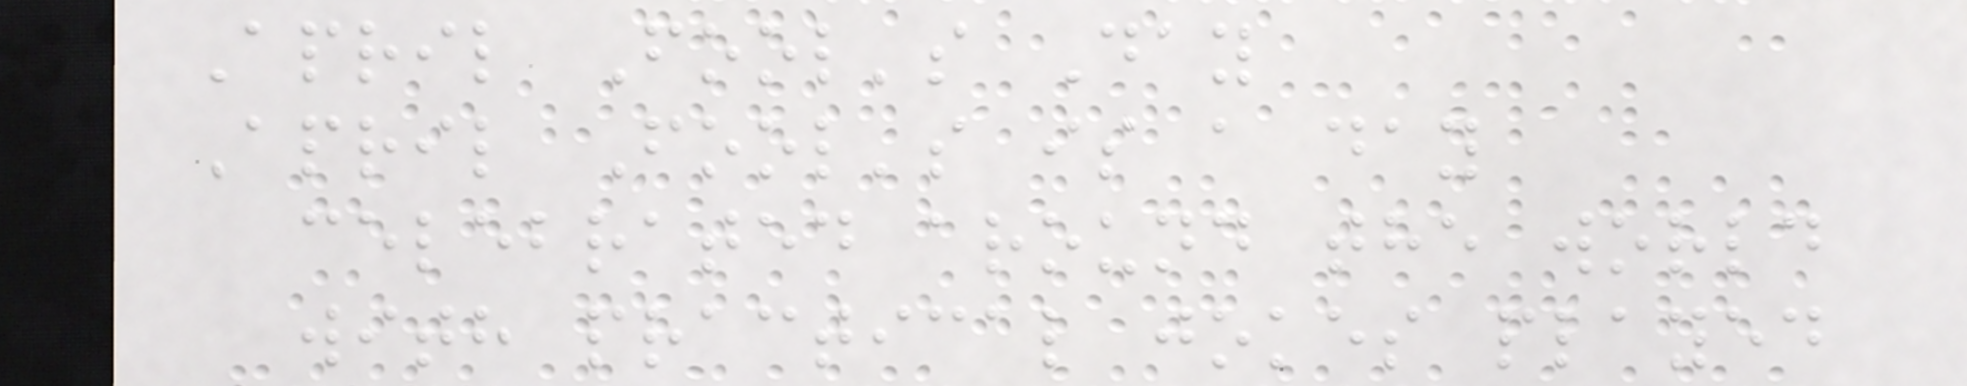April Fool's Day
April Fool's is a day
celebrated around the world
with practical jokes played
